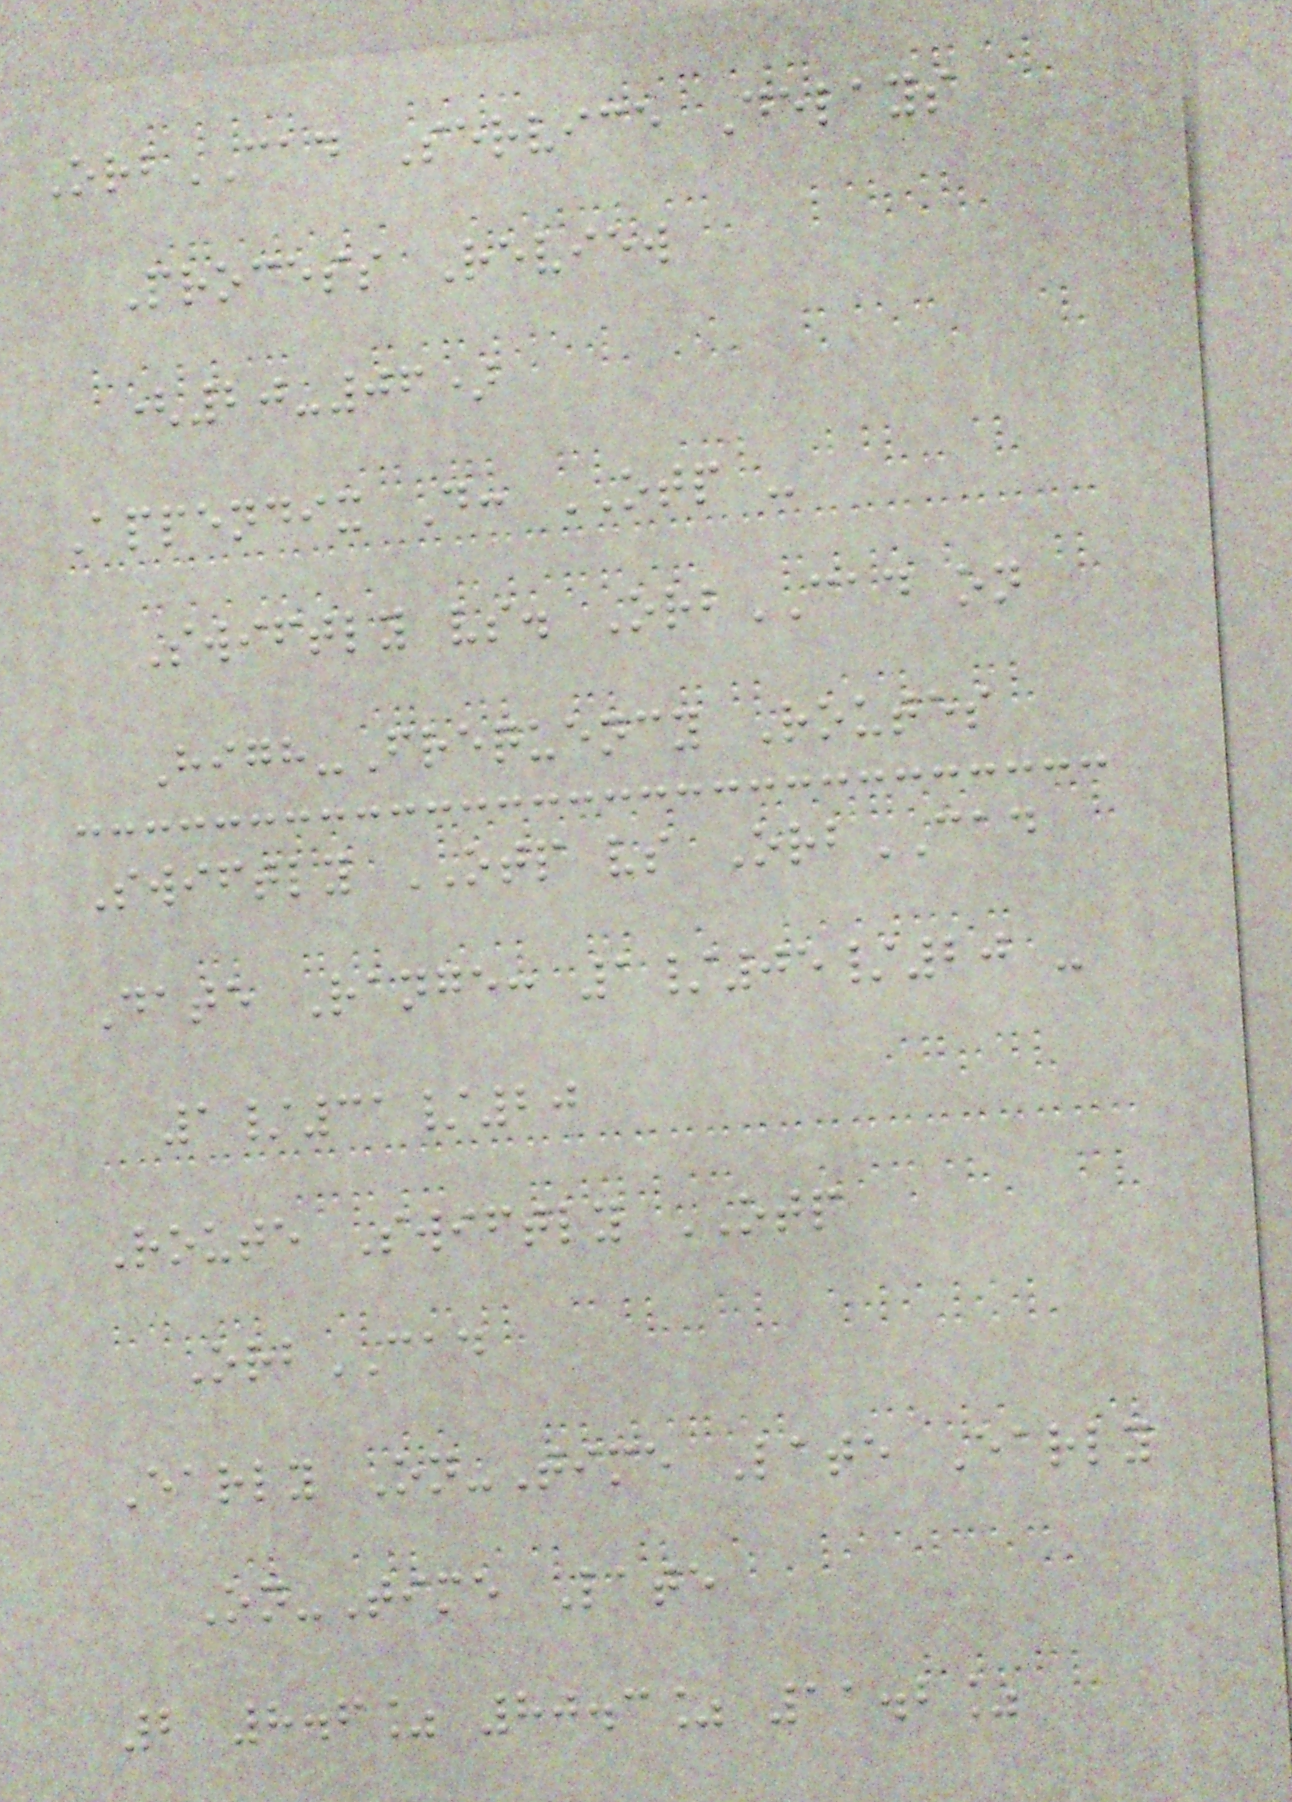OrbCAD Service Delays
Process Review
(20-06)
Appendix D: OTP -
Swiftly vs. OrbCAD on
High-Frequency Routes
Swiftly OTP vs OrbCAD
Date Range: 1/05/20 -
1/31/20
Route Swiftly OTP
OrbCAD
Early On-Time Late Early
On-Time Late
2 8.6% 80.3% 11.2%
